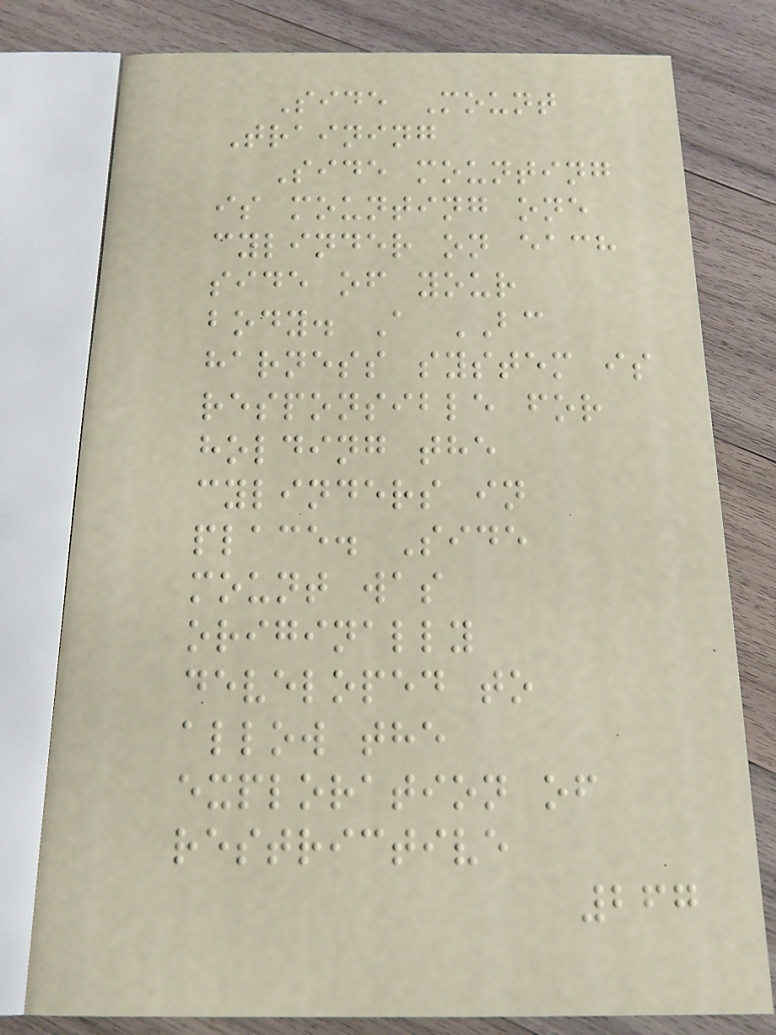Side Mount
Training
Side mounting
is mounting one
cylinder on each
side of your
body. A BC
harness system is
responsible for
holding the
cylinders in
place. Side
mount was
originally
developed to
allow the
exploration of
restrictive
267
